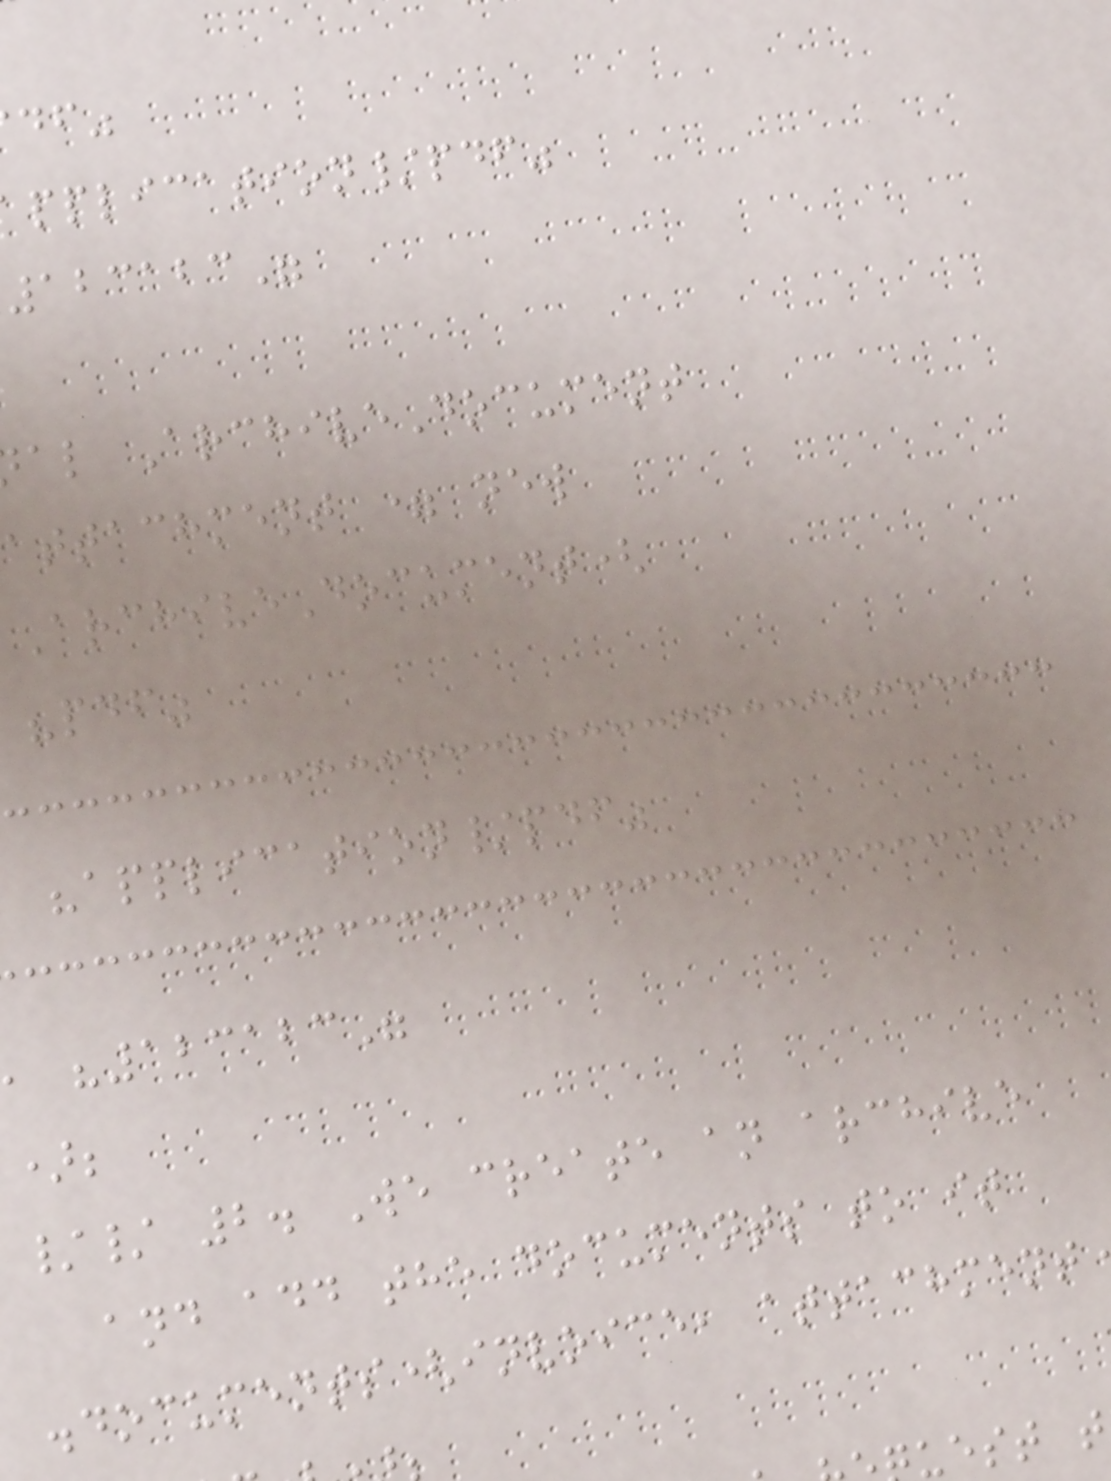pplication/pdf"
123123"
al ArchiveDocument
attachment = new
ArchiveDocument(
"pdf"
"application/pdf"
"123123"
);
// 2. We create an archive
and add the documents to it
.documents(invoice, attachment
